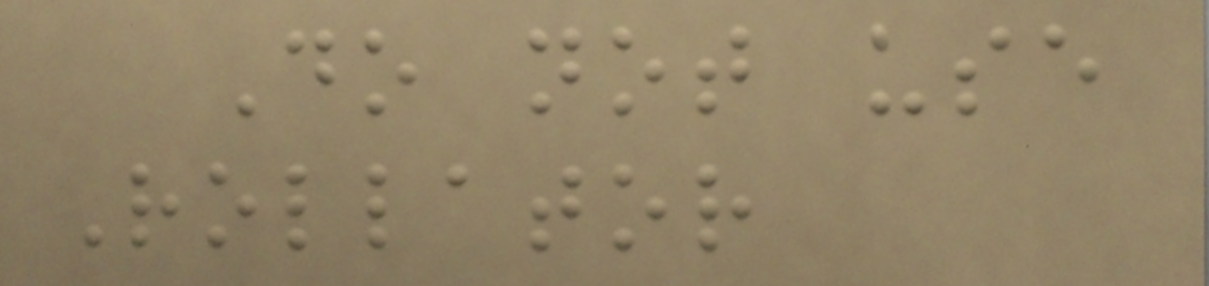Do not use
Rollator
